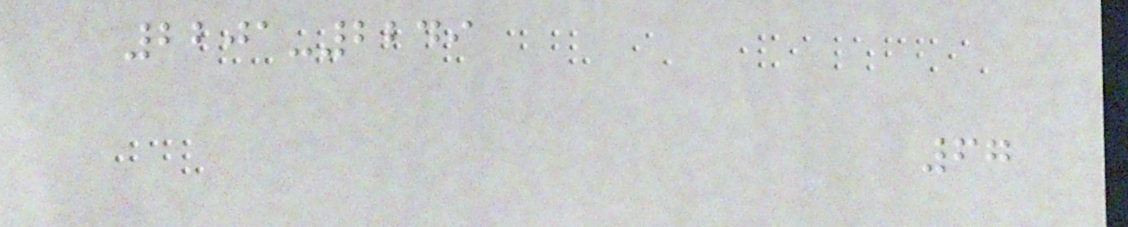2201-2249
67
